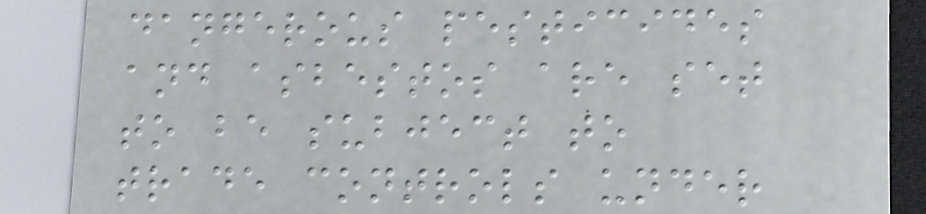dangerous pesticides
and asbestos are set
to be subject to
trade controls under
